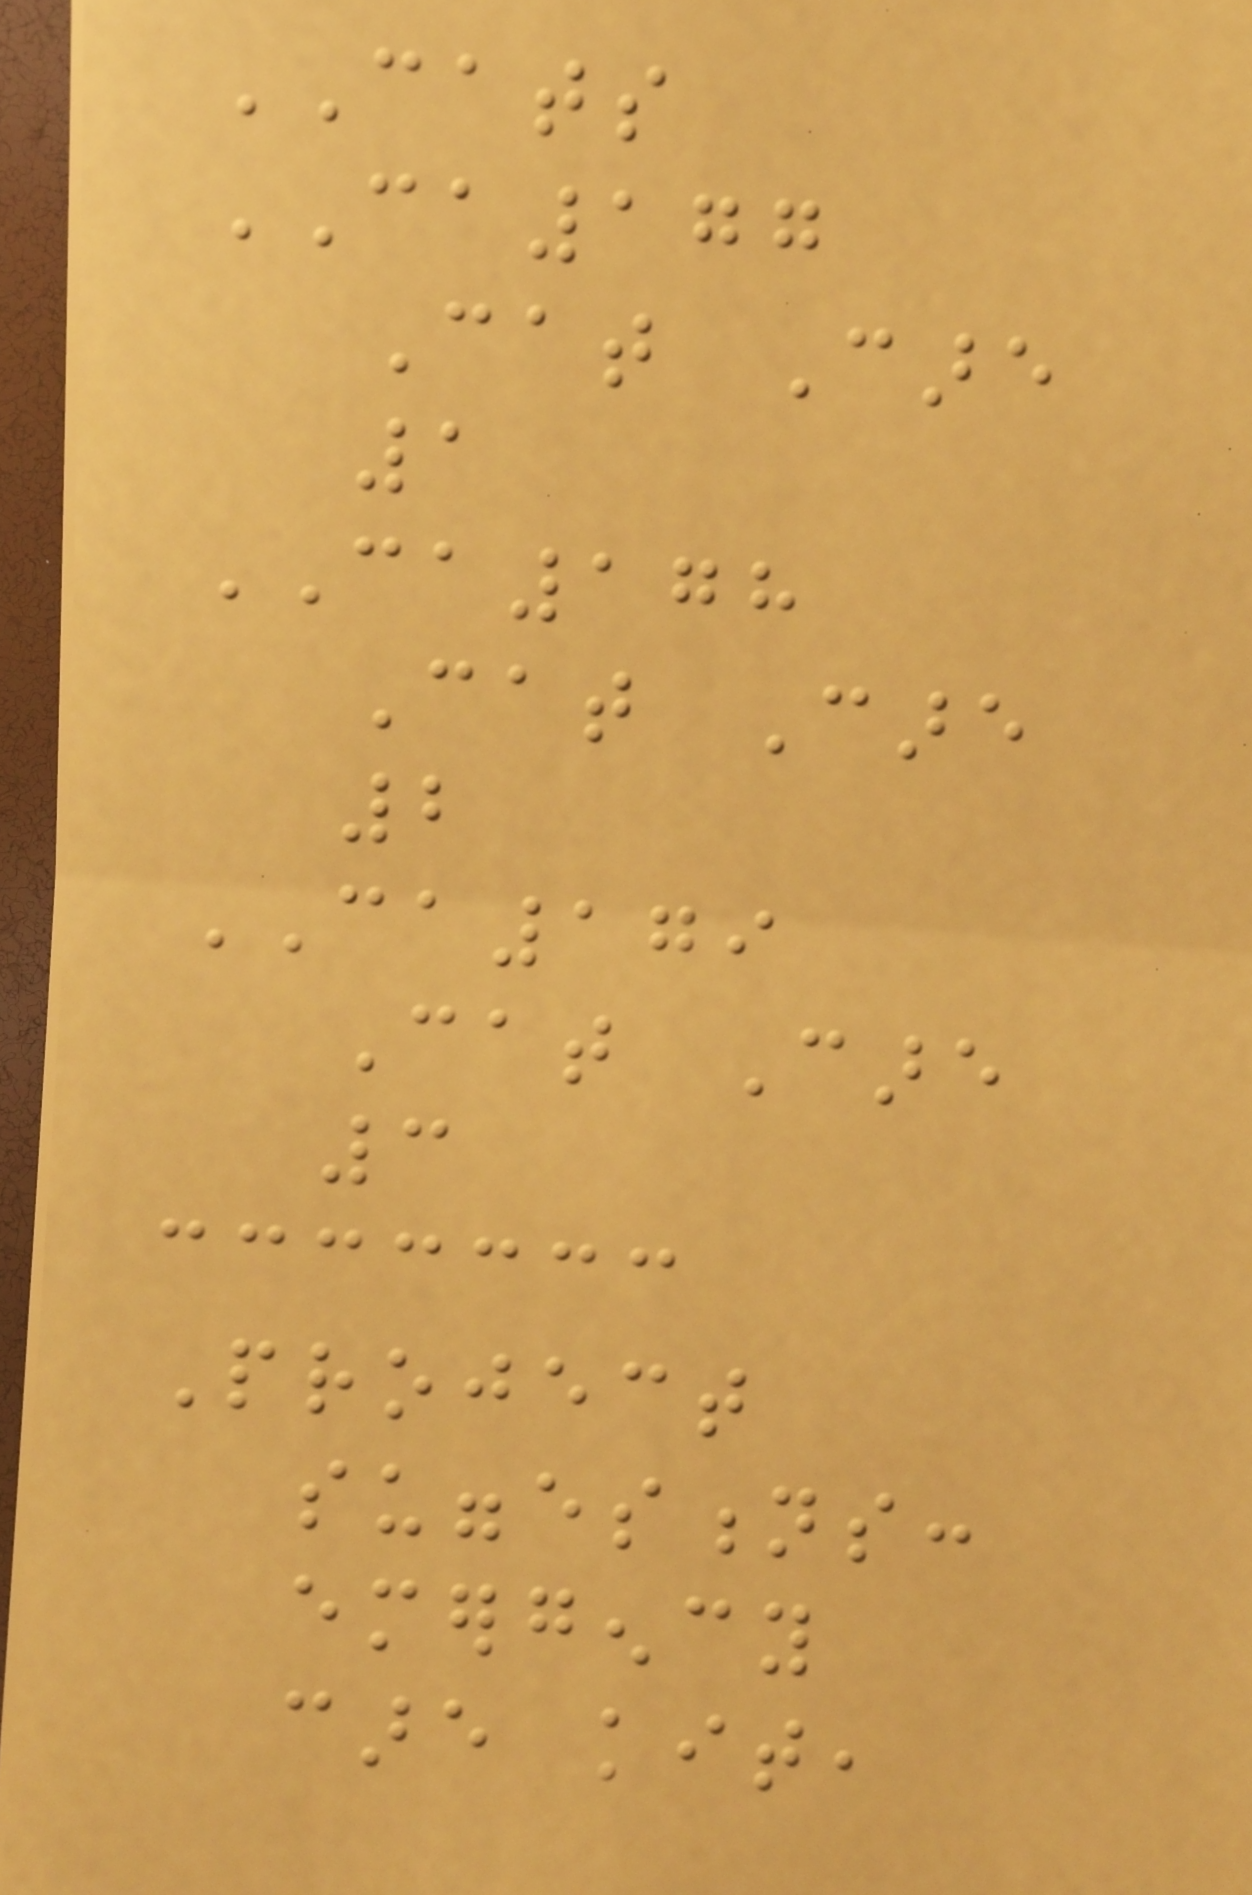CATS
CA177
Cat Care
1
CA178
Cat Care
2
CA179
Cat Care
3
Project
suggestions:
emergency
care kit,
